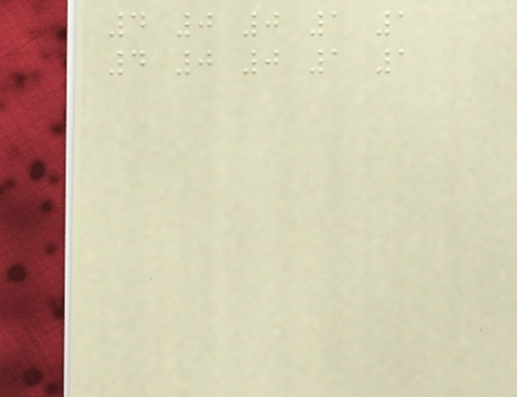4 0 0 1 1
4 0 0 1 1
